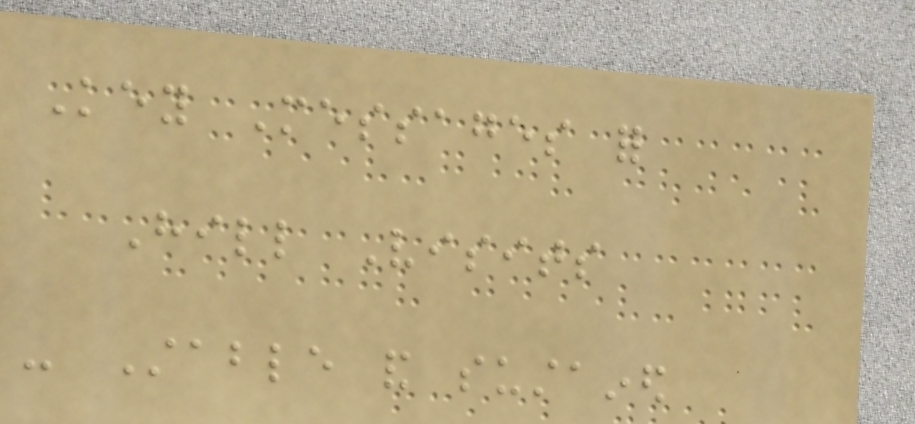Key Messages for
Hill Visits
- Stable and sustained
